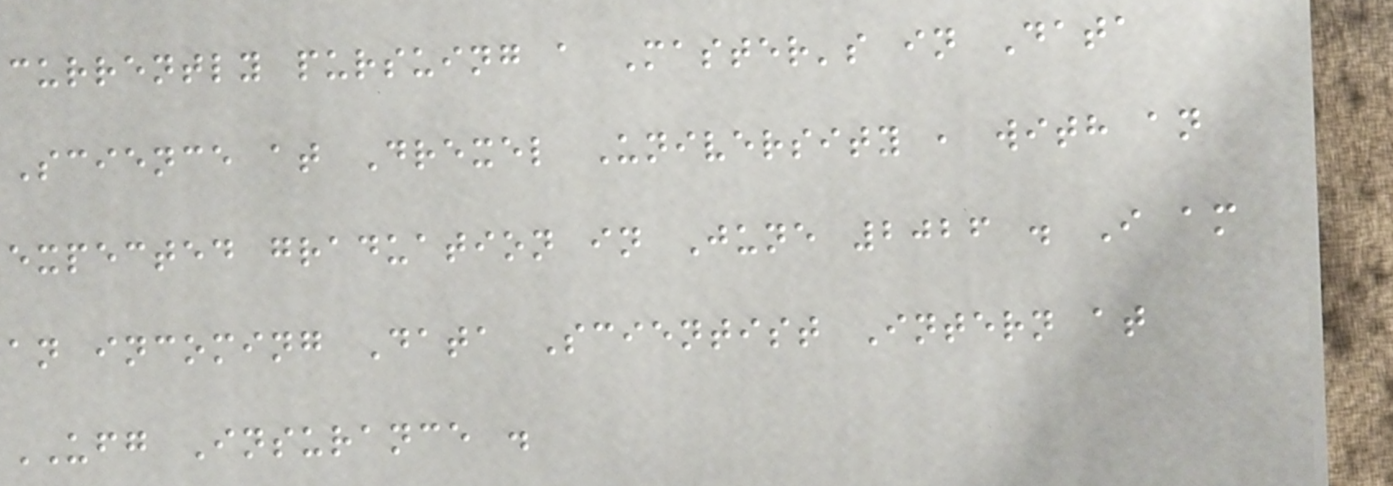currently pursuing a Master's in Data
Science at Drexel University , with an
expected graduation in June 2026 . I am
an incoming Data Scientist Intern at
UFG Insurance .
